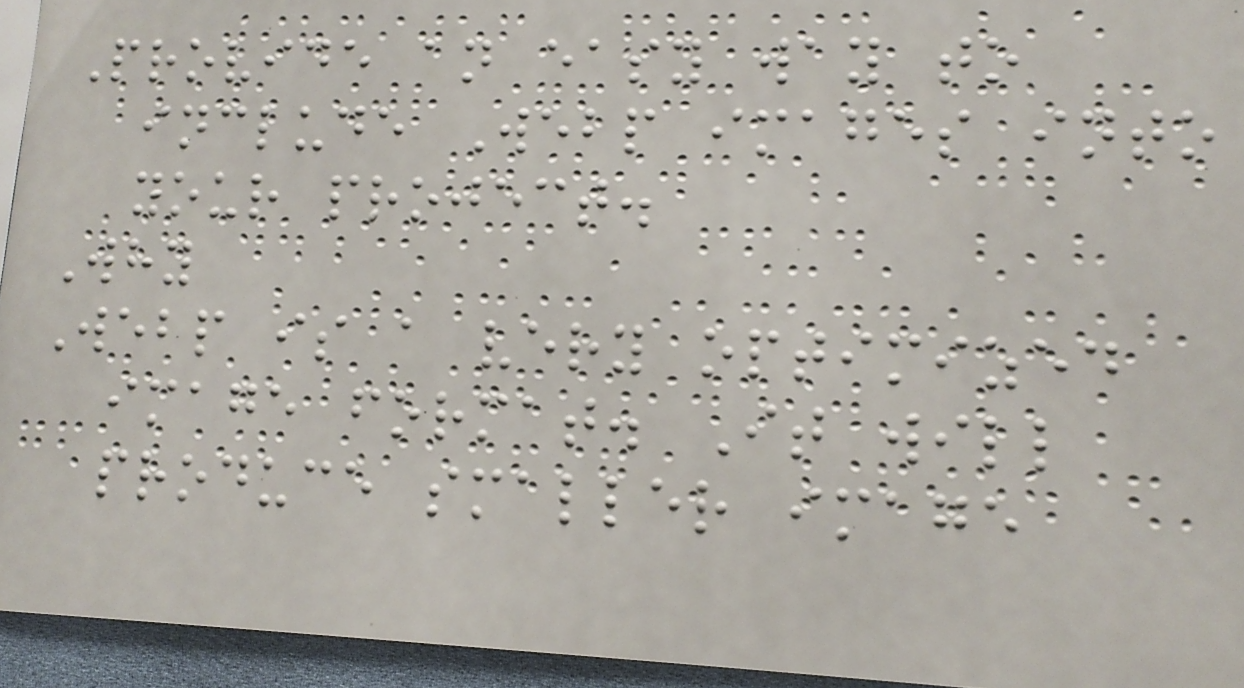Provide an easy way to
include Webp images into
your project.
Why
Webp is a very optimized
image format. It will
produce smaller image
